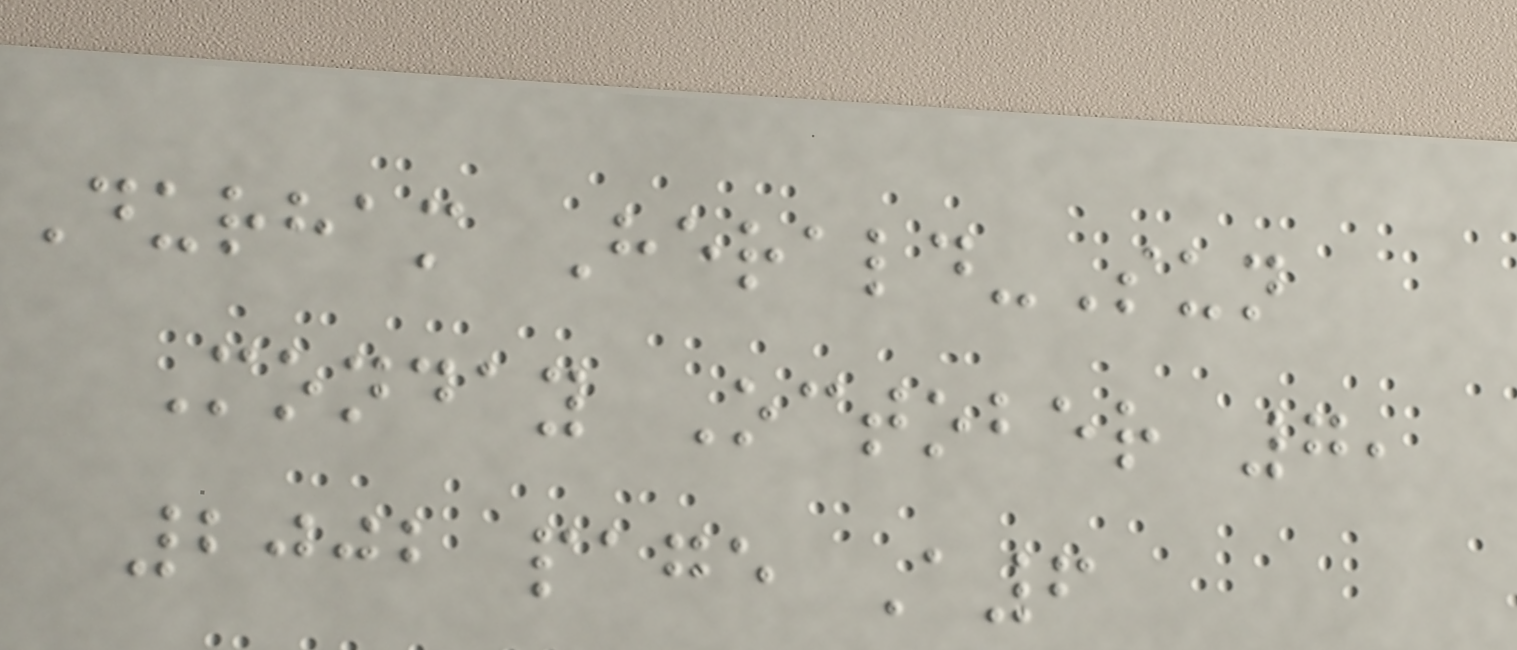Durham Herald-Sun
Monday October 7,
2002 page A6
